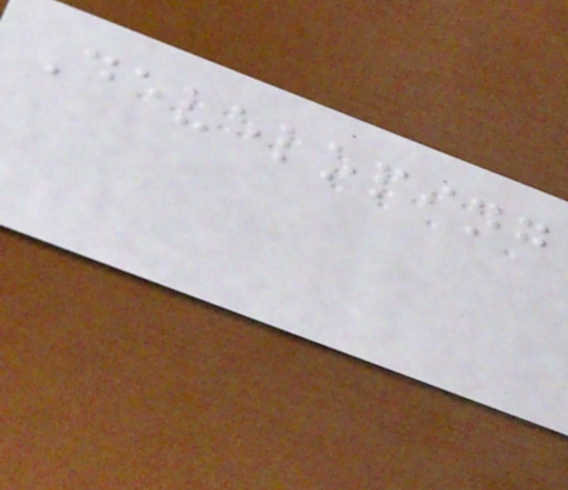Developing
